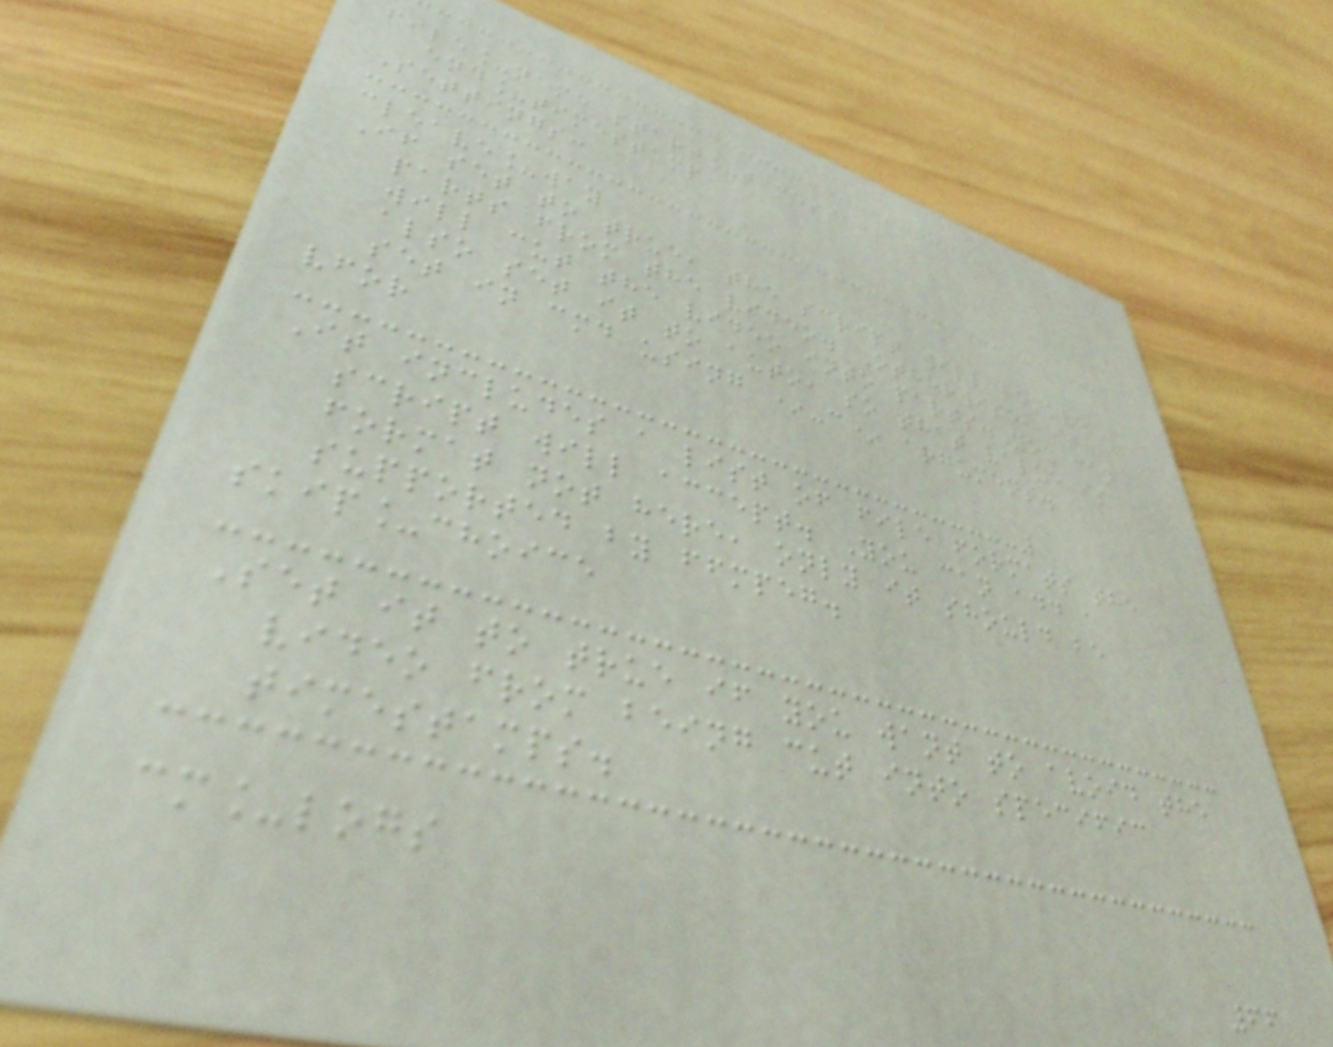file_name start_timestamp
end_timestamp
Settings:
cleave_way
If set to true, the script will remove
parts from the video. Otherwise, it
will cut the video into parts.You can
also set it to auto, so that value is
set in cmd using *-c* argument.
vfor
It includes a list of file formats the
script will accept. You can add a
format not here, only it should be
supported by ffmpeg.
skip_choice
Set it to true if you want to avoid the
video from being cut into specific
timestamps.
cm_logs
66
